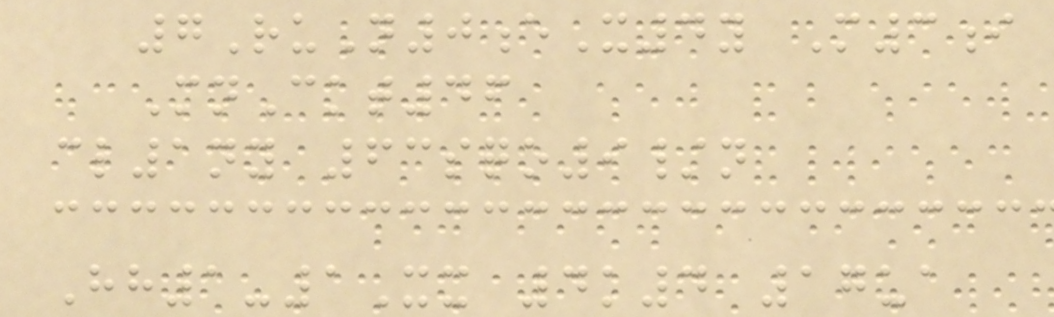7RuN0eX4y M3i
MnCkt46
cl1ny 63sqo9/n
Hh1-1Xx 4k4 17ua
